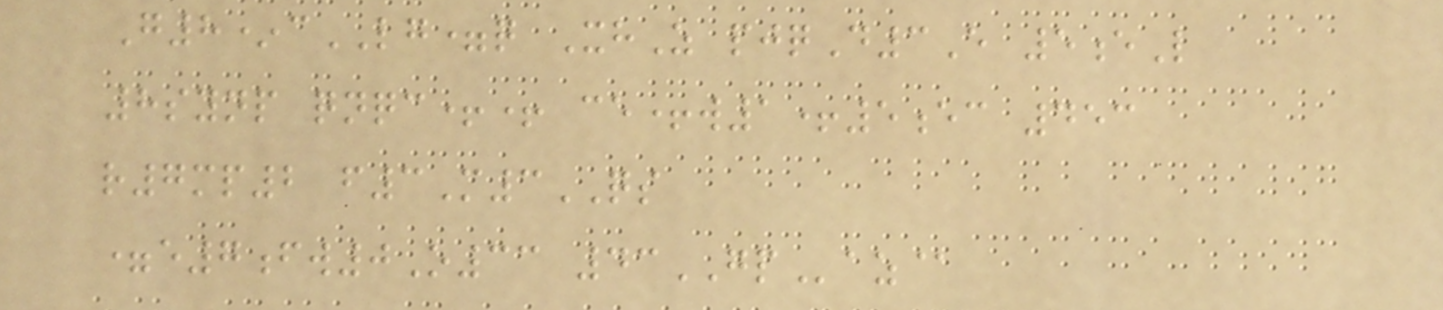G8*cLG=q XhZ pjqD3E 5eL
8synp qnqc++ ce+w1+5ec 453
r7mp2 f3M3QS
=e7fw0O33 43GPaz@
